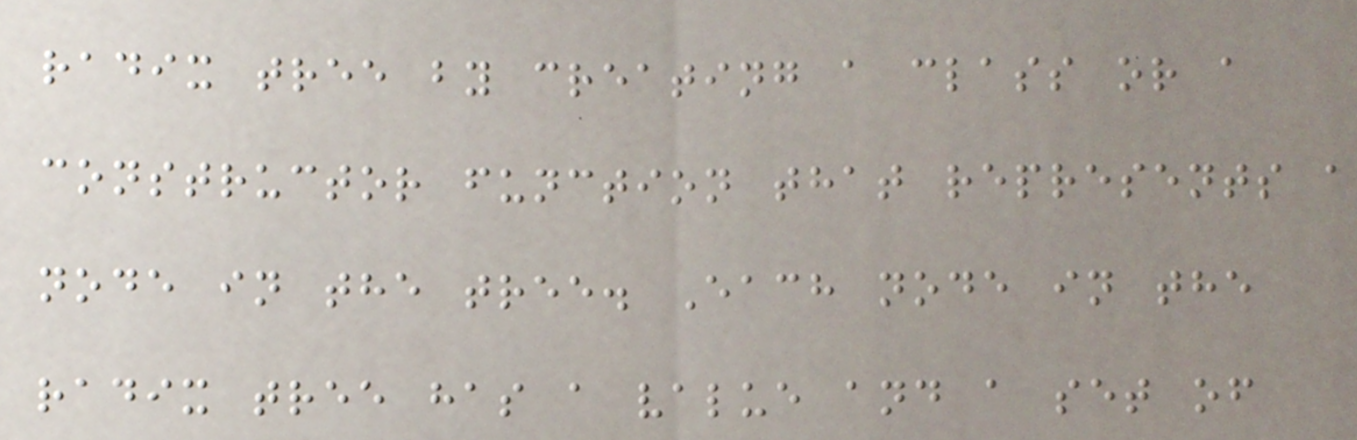radix tree by creating a class or a
constructor function that represents a
node in the tree. Each node in the
radix tree has a value and a set of
